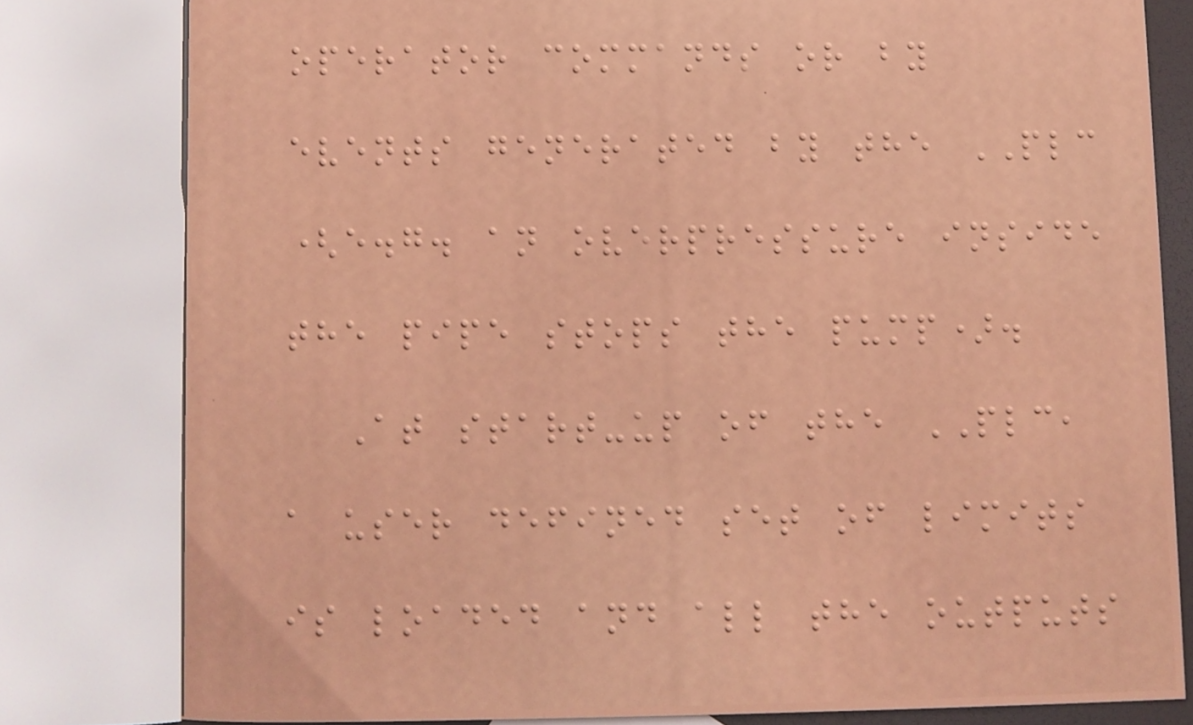operator commands or by
events generated by the PLC
(e.g. an overpressure inside
the pipe stops the pump).
At start-up of the PLC,
a user defined set of limits
is loaded and all the outputs
